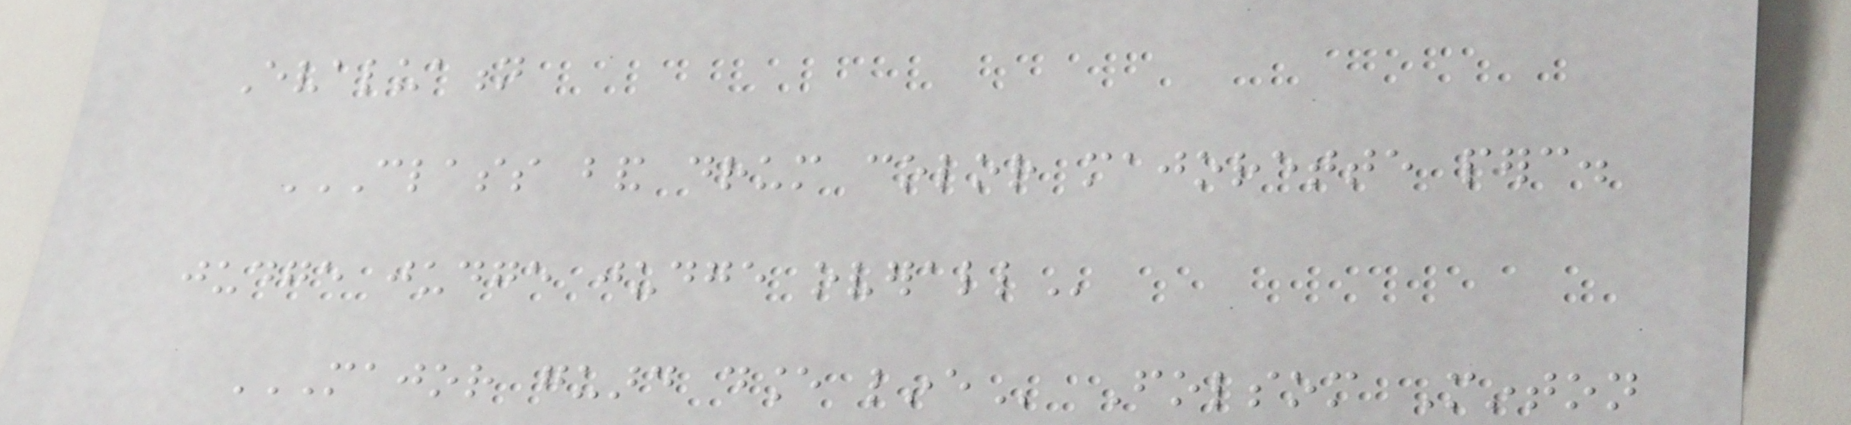Evaluation
CLASS BAND DRUM COLOR MAJORETTE PERC.
JUDGE JUDGE JUDGE OVERALL
MAJOR GUARD DANCE LINE Folsom Minton
